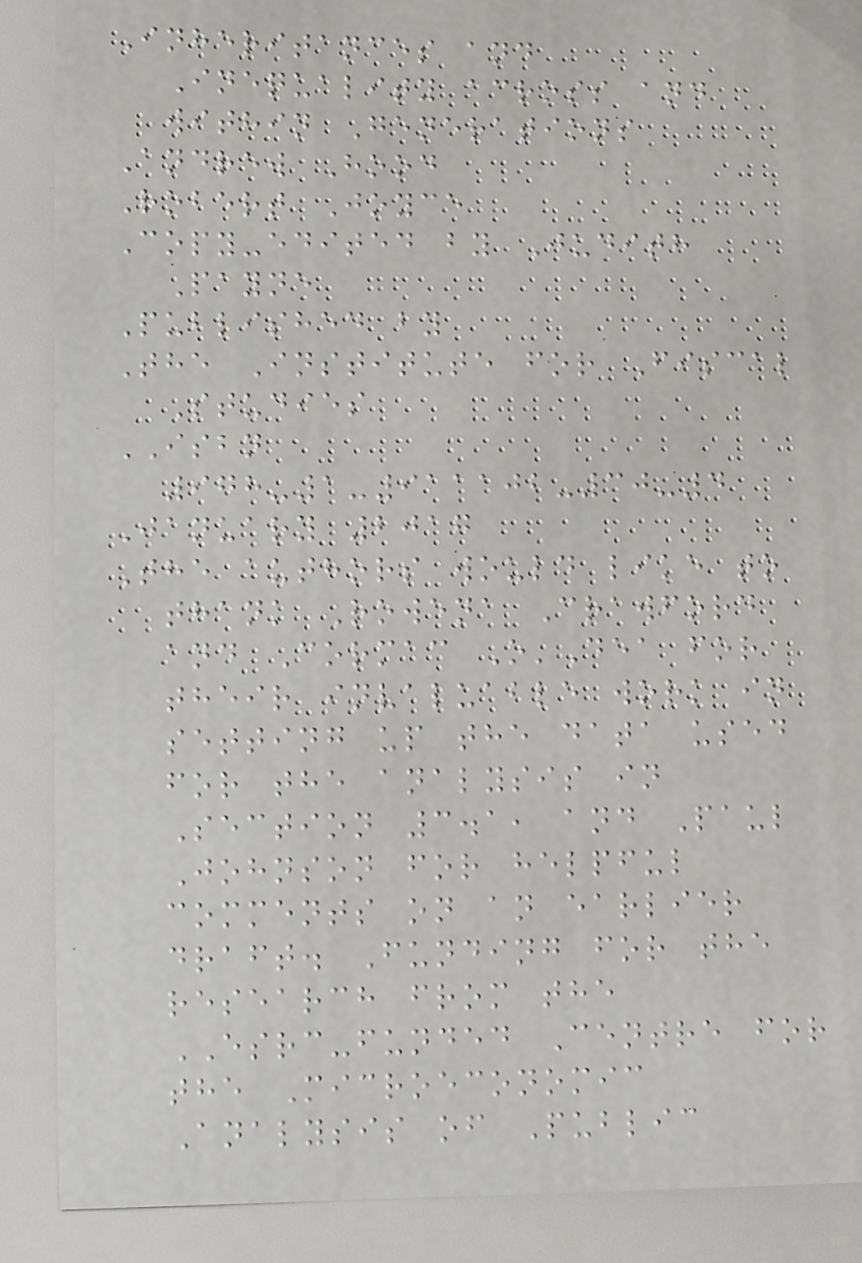Inheritances and
Inequality across and
within Generations
Andrew Hood
Robert Joyce
Copy-edited by Judith
Payne
Published by
The Institute for Fiscal
Studies
ISBN
978-1-911102-30-4
January 2017
The authors would like to
thank Rowena Crawford
and Cormac O'Dea for
their invaluable work in
setting up the data used
for the analysis in
Section 3.1, and Paul
Johnson for helpful
comments on an earlier
draft. Funding for the
research from the
ESRC-funded Centre for
the Microeconomic
Analysis of Public
